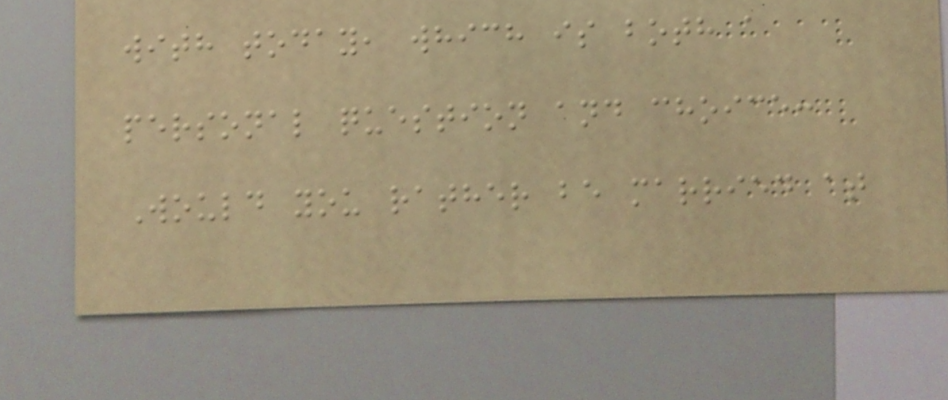with today, which is both a
personal question and choice:
Would you rather be married at
